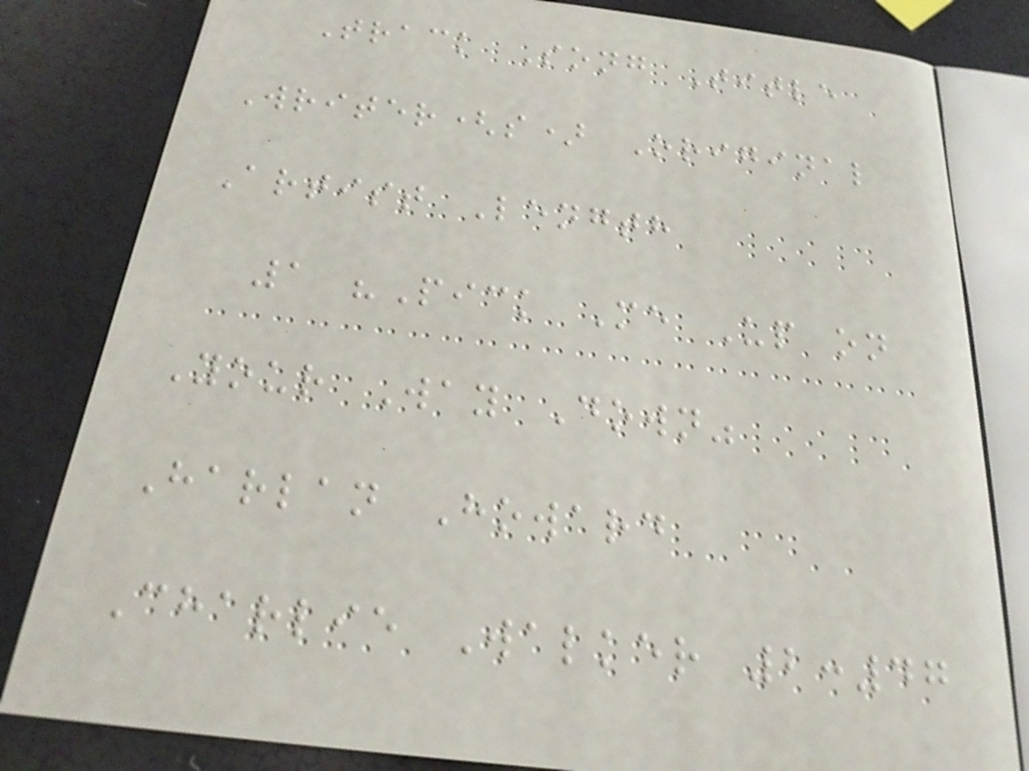Track Song Title
Writer(s) Original
Artist Length
1 "Pick Me Up on
Your Way Down"
Harlan Howard
Charlie Walker 2:47
